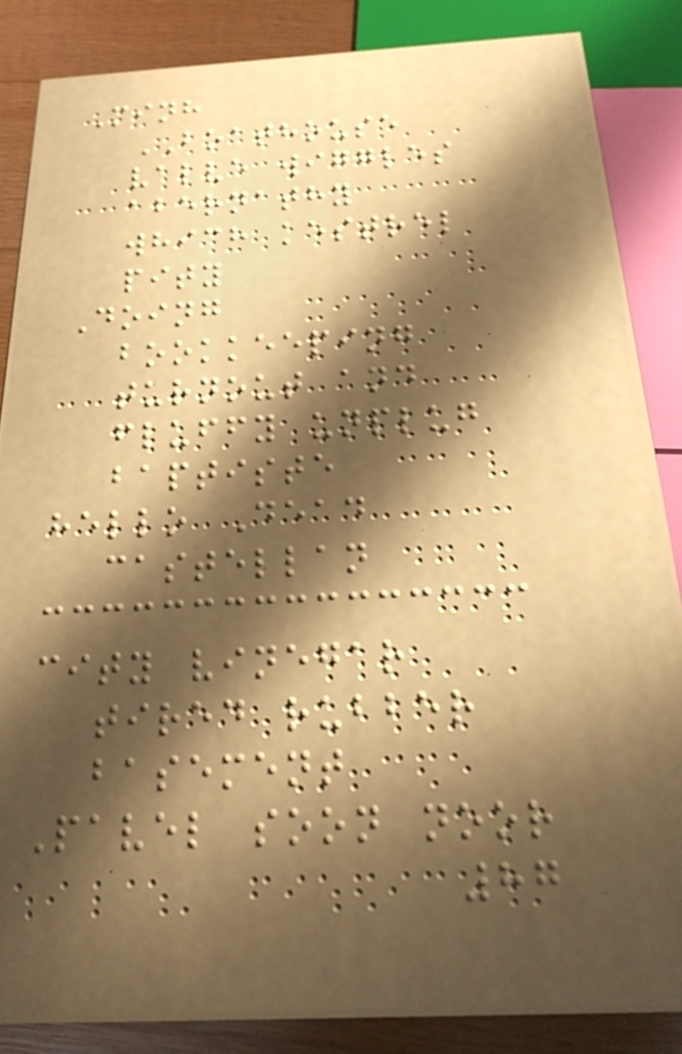Minh
BOATHOUSE
valve wiggles
abernathy
which kestrel
pity
Doing
bookkeeping
turnout and
fluffy unplug
baptiste
hello Dead
castellan
city vinegar
tired rubber
basement
Pavel soon noor
87
